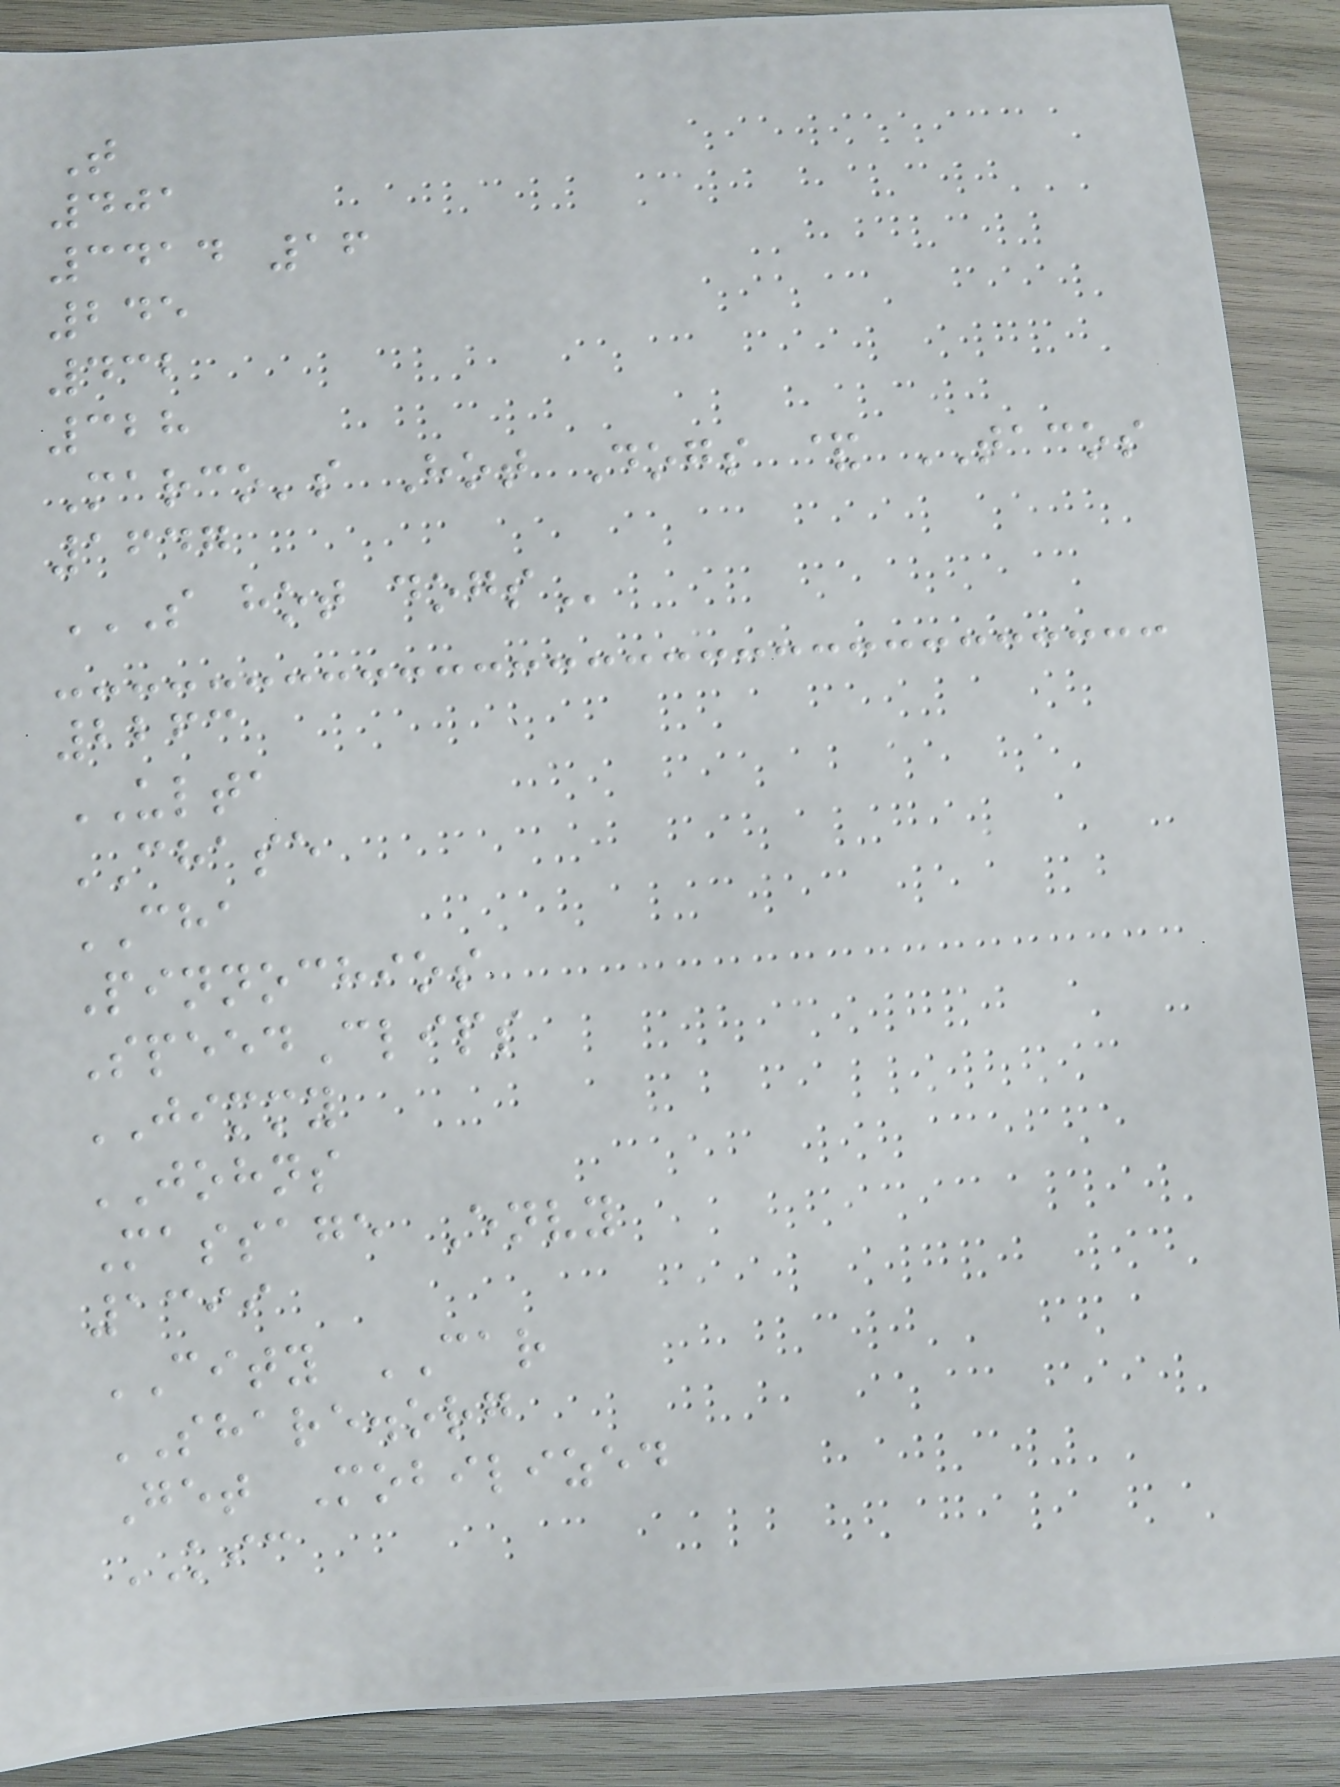T
401
3414 16
245
432
328
Marco's Hot Dogs & TACOS
1647
S HOT DOGS
2263
ULTA
CHASE
CHA
Pinnochios
SpeedClips
JIMMY
JOHNS
Massage Envy
1399
CITY CAR
SHARE.org
Get Mobilized
KIC
